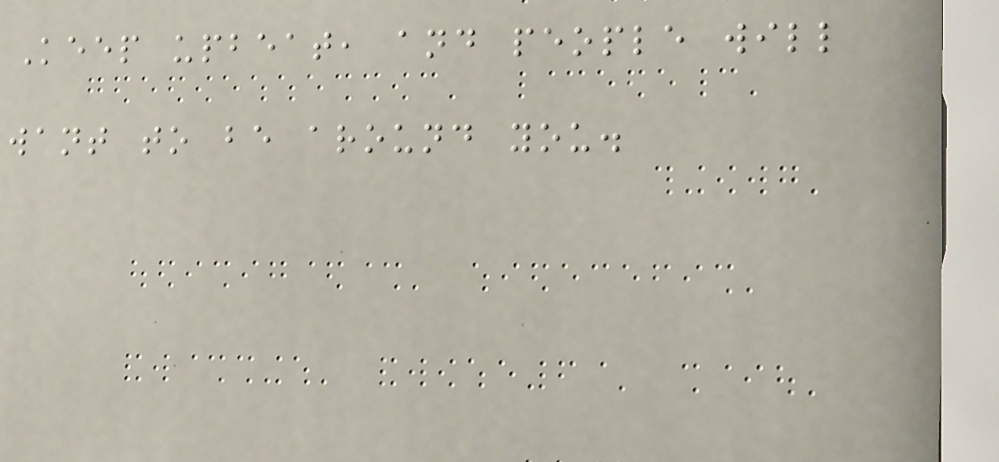Keep upbeat, and people will
want to be around you.
